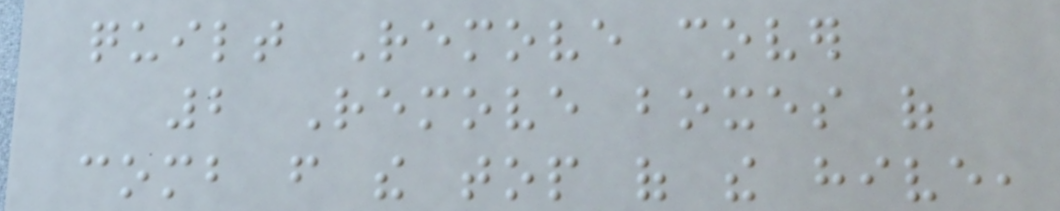quilt Remove cover
2 Remove boxes of
comb from the top of the hive,
